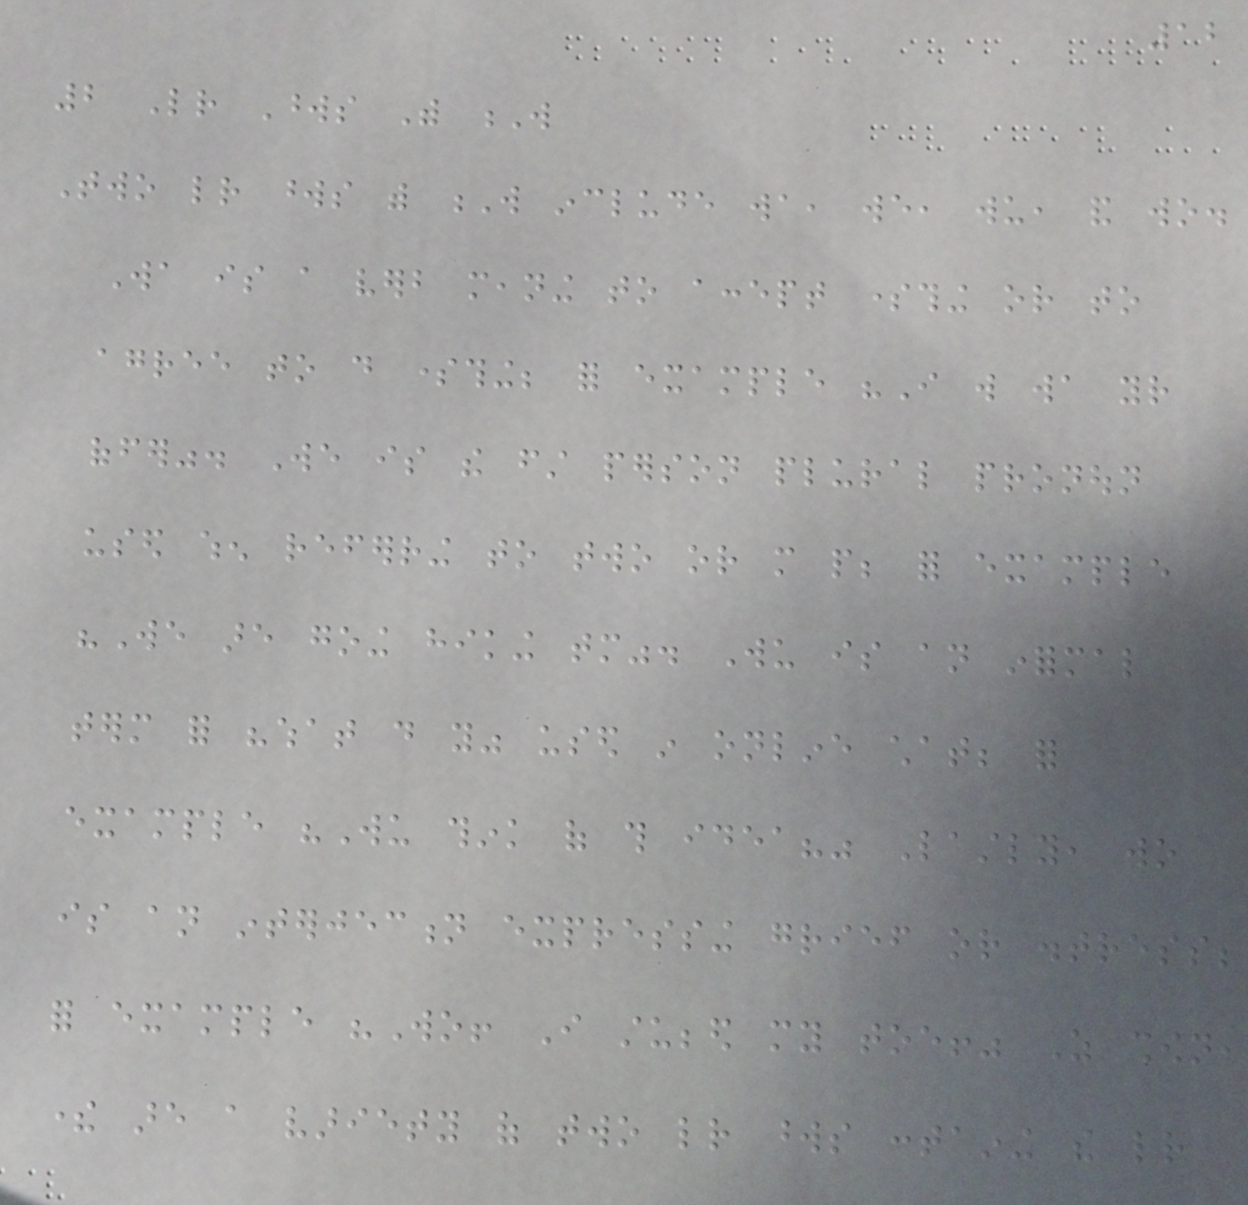12
2 Letter Words With W
Two letter words with W include wa, we, wu, and wo.
Wa is a verb meaning to accept something or to
agree to do something; for example "I will wa your
offer". We is the first person plural pronoun
used when referring to two or more people; for example
"We are going hiking tomorrow". Wu is an informal
term for "what do you" used in online chat; for
example "Wu think of this idea?" Lastly, wo
is an interjection expressing grief or distress;
for example "Wo! I stubbed my toe!" As shown,
there are a variety of two letter words containing the letter
